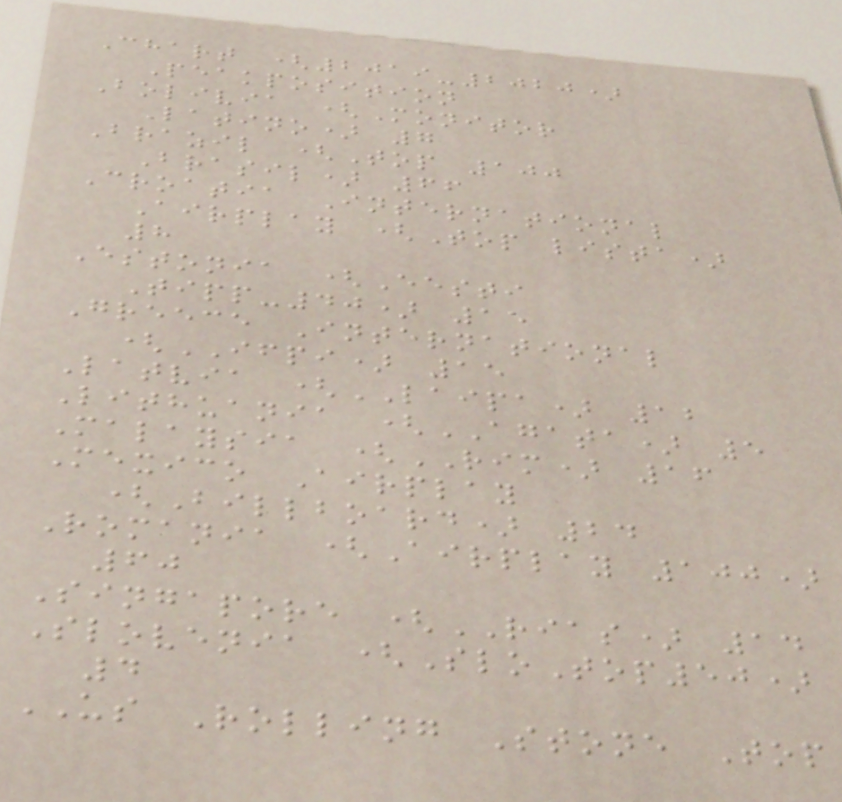Chart (2019-2020)
Peakposition
Bolivia (Monitor
Latino) 7
Brazil (Top 100
Brasil) 66
Croatia International
Airplay (Top lista)
8
Estonia (Eesti
Tipp-40) 15
Greece International
(IFPI) 15
Latvia (LAIPA) 12
Lithuania (AGATA) 5
Malaysia (RIM) 16
Mexico Airplay
(Billboard) 24
Romania (Airplay 100)
60
Singapore (RIAS) 14
Slovenia (SloTop50)
4
US Rolling Stone Top
